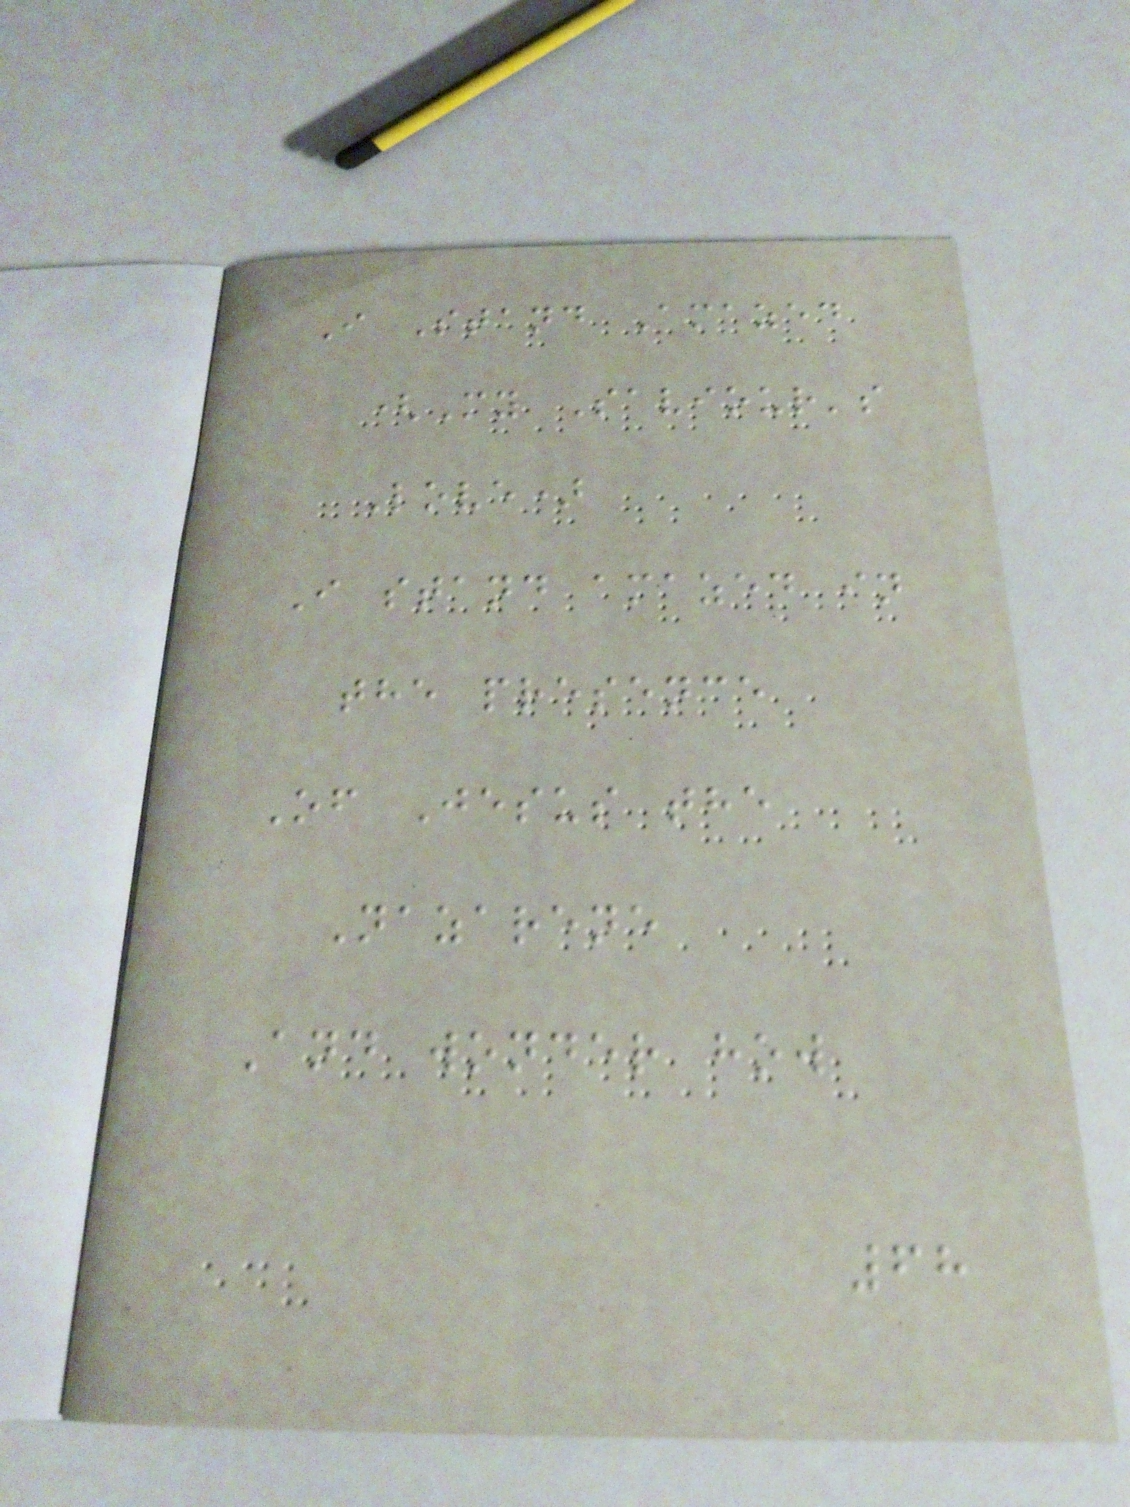I Stand Amazed
(My Saviour's
Love)
I stand amazed in
the presence
Of Jesus the
Nazarene
And wonder how
68
